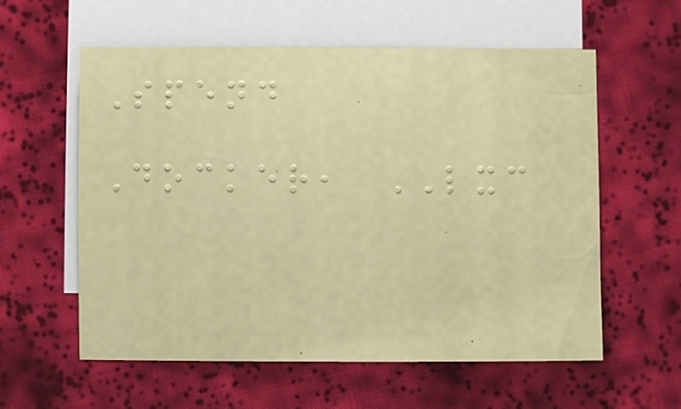Spend
Docker, LXC
